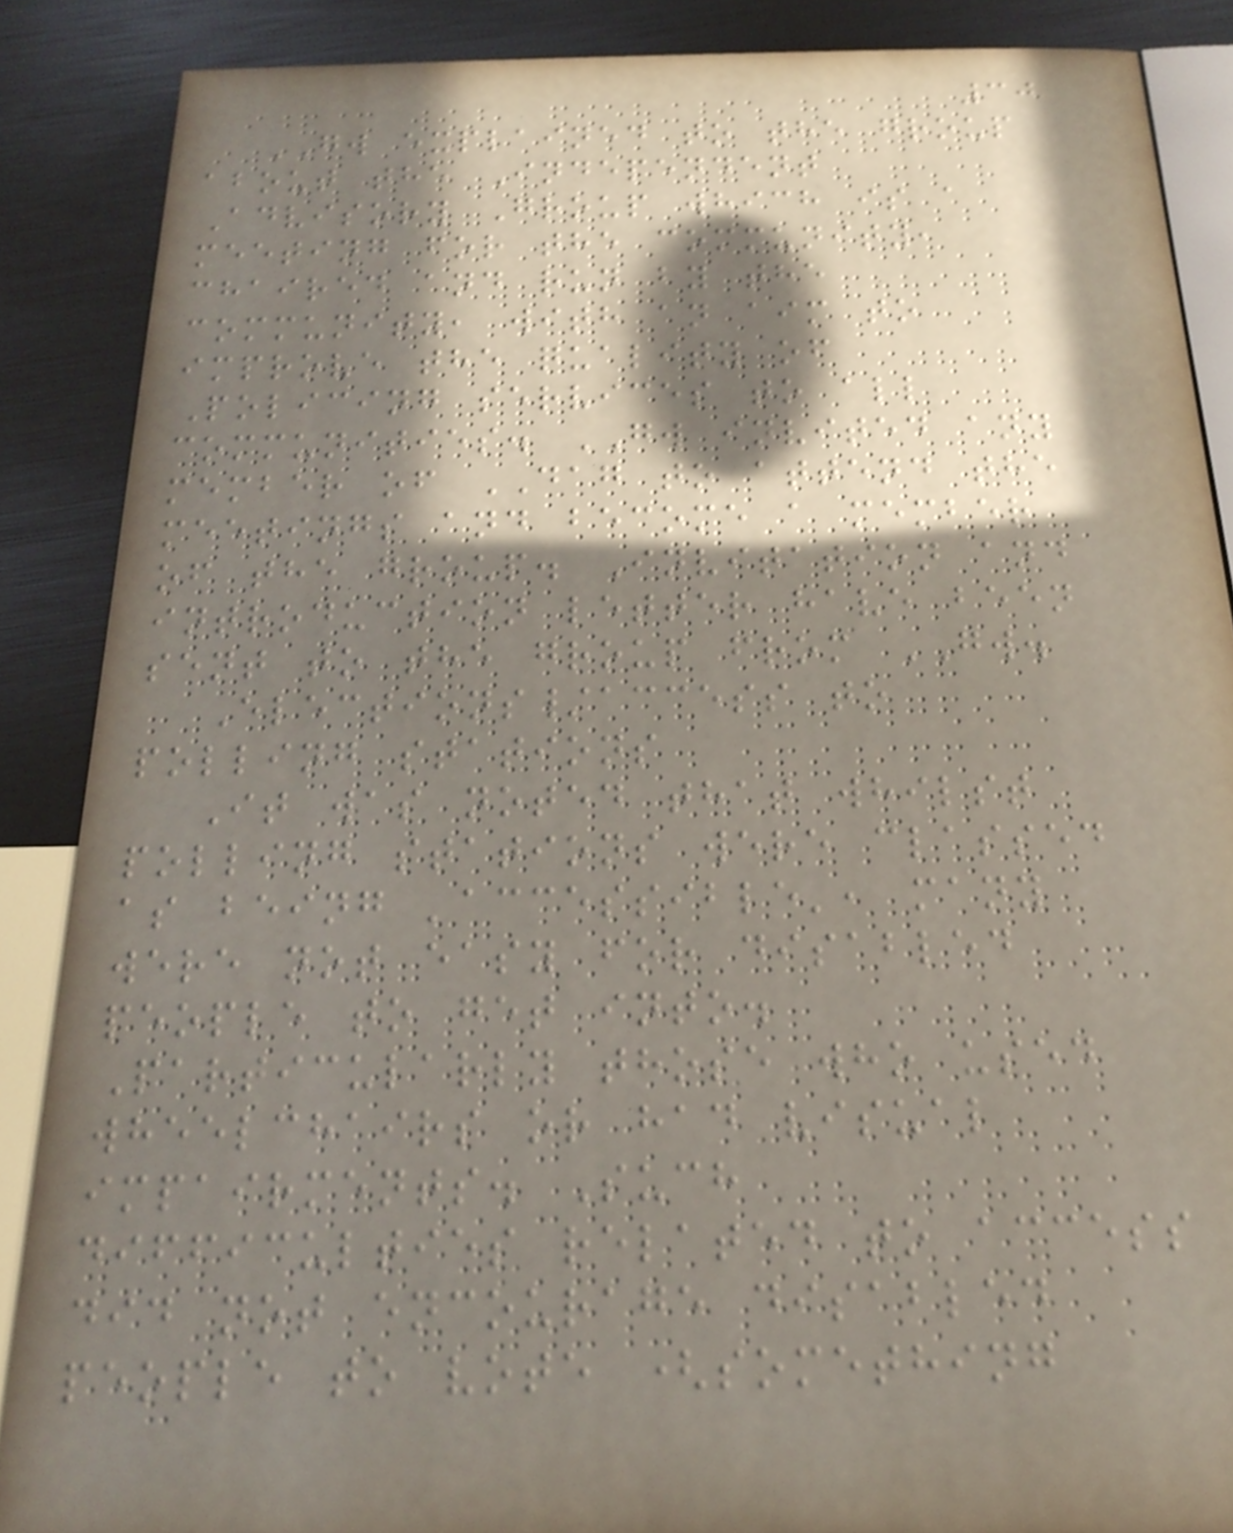30
GW explained to the group
about the Independent
Advisory Group which is a
meeting for the community,
chaired and run by the
community, with an aim to
improve the quality of
Policing services to all
communities. GW invited any
member of DAG to attend the
meetings and become a member
of the group. Invitation and
introduction letter have been
sent to the group from GW.
Elections/access to
polling stations
It was noted that whilst
polling stations were classed
as being 'accessible', many
were not easy for disabled
people to get into.
Particularly those who used
wheelchairs or had visual
impairments. Such
difficulties related to access
did not encourage disabled
people to vote (something
